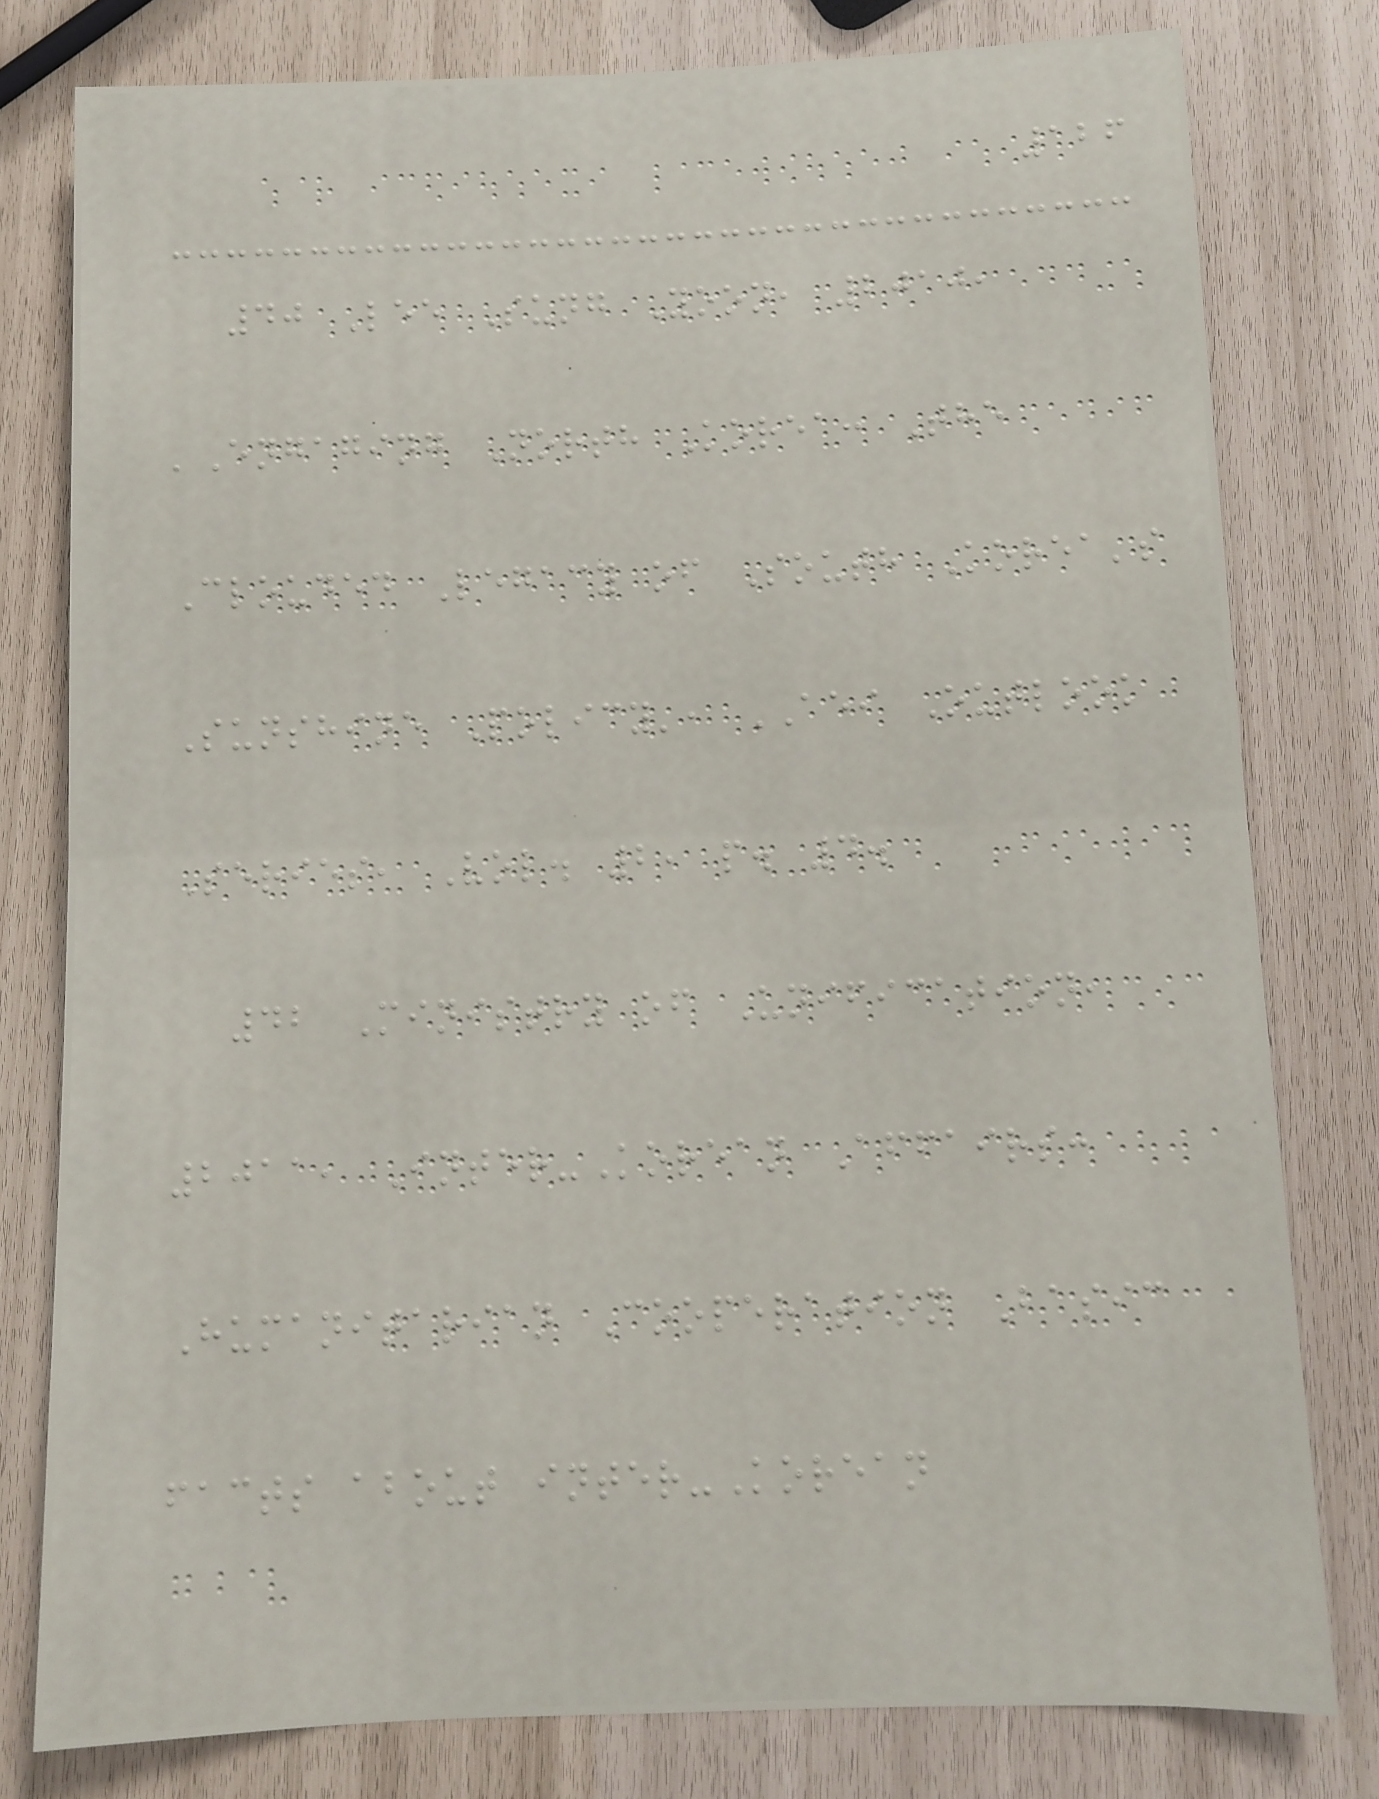126
40 Lee Sung Yoon, 2010,
'Engaging North Korea: The
Clouded Legacy of South Korea's
Sunshine Policy', AEI Outlook
Series, Vol. 2, p. 4.
42 Ministry of Unification,
2011, Inter-Korean Affairs:
Humanitarian Cooperation Basic
facts about inter-Korean
